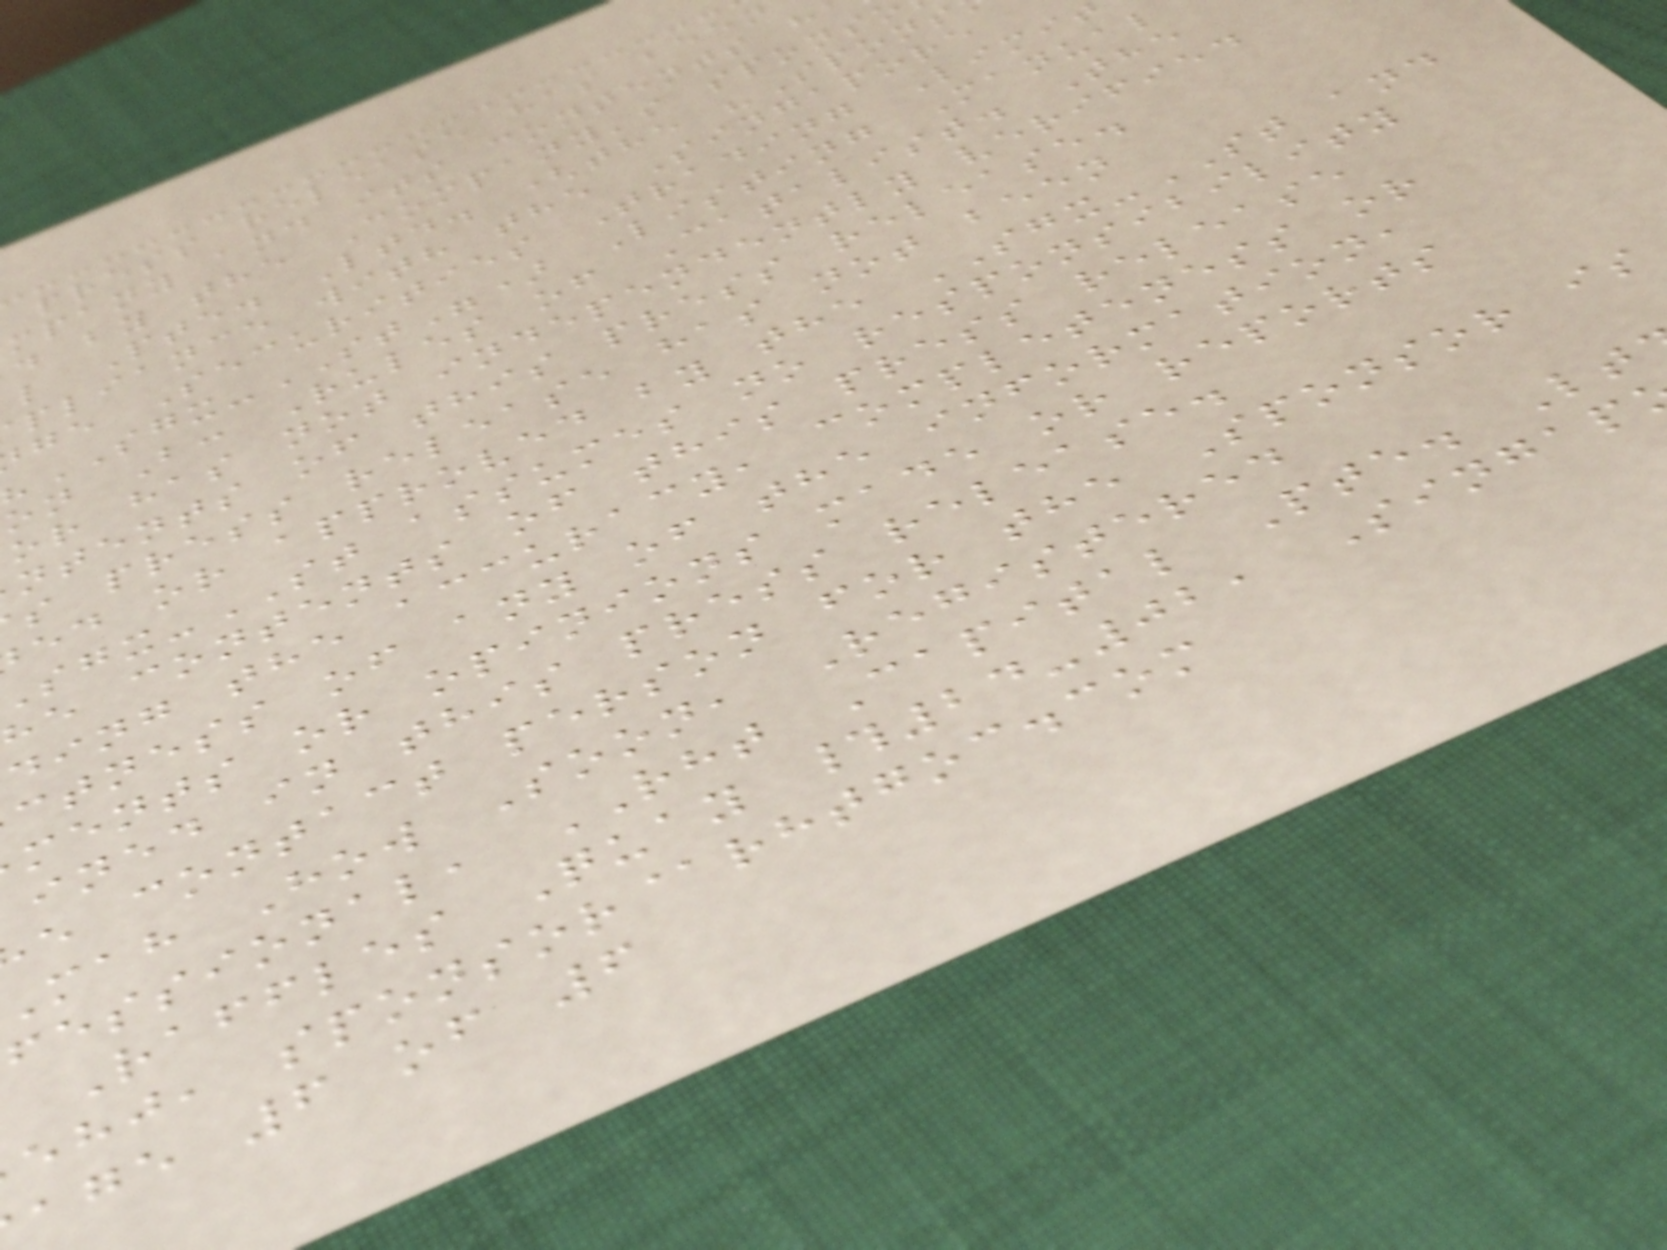press release has been
mpany and its contents h
d by the Company's spons
l Pte. Ltd. (the "Spons
pliance with the Singapore
ge Securities Trading Limit
SGX-ST") Listing Manual
on B: Rules of Catalist. The
or has not independently verified
ntents of this press release.
s press release has not been
ed or approved by the SGX-ST and
-ST assumes no responsibility
he contents of this press release
ding the accuracy, completeness or
ctness of any of the information,
ments or opinions made or reports
ined in this press release.
e contact person for the Sponsor is
mah How Soon, Registered
fessional, RHT Capital Pte. Lt
Raffles Quay #24-02, Singap
ehj, sponsor@rhtgoc.com
age 6 of 6
